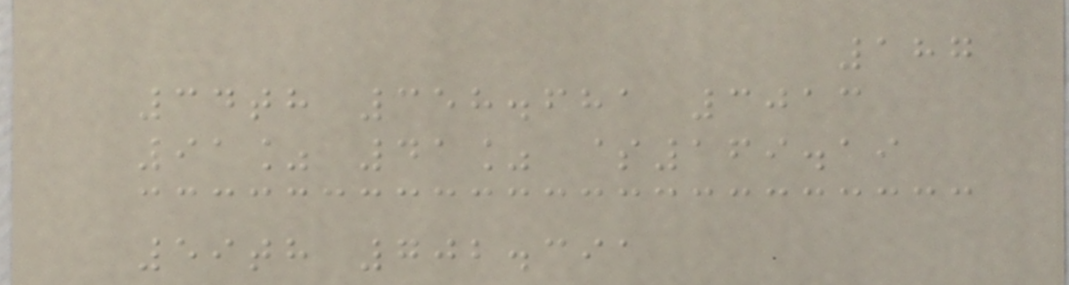187
34th 358.681 3013
91% 41% $169.19
59th 702.391
